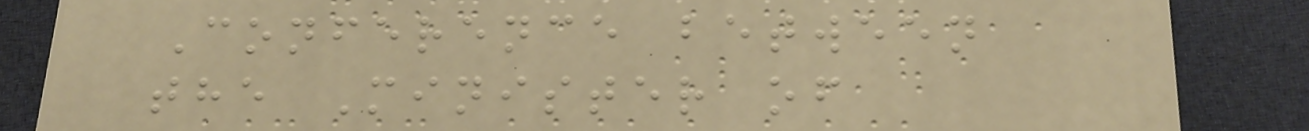Conference between
the Minister of
